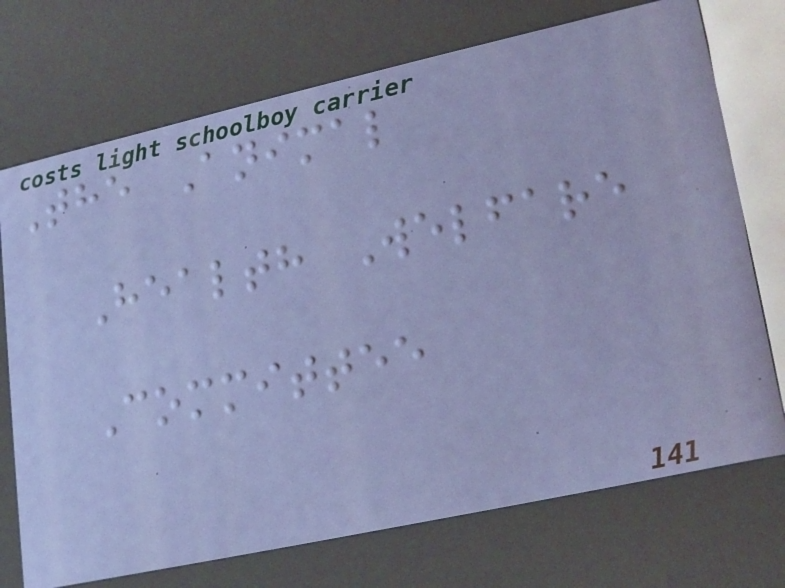The Animal
Health Welfare
Committee
